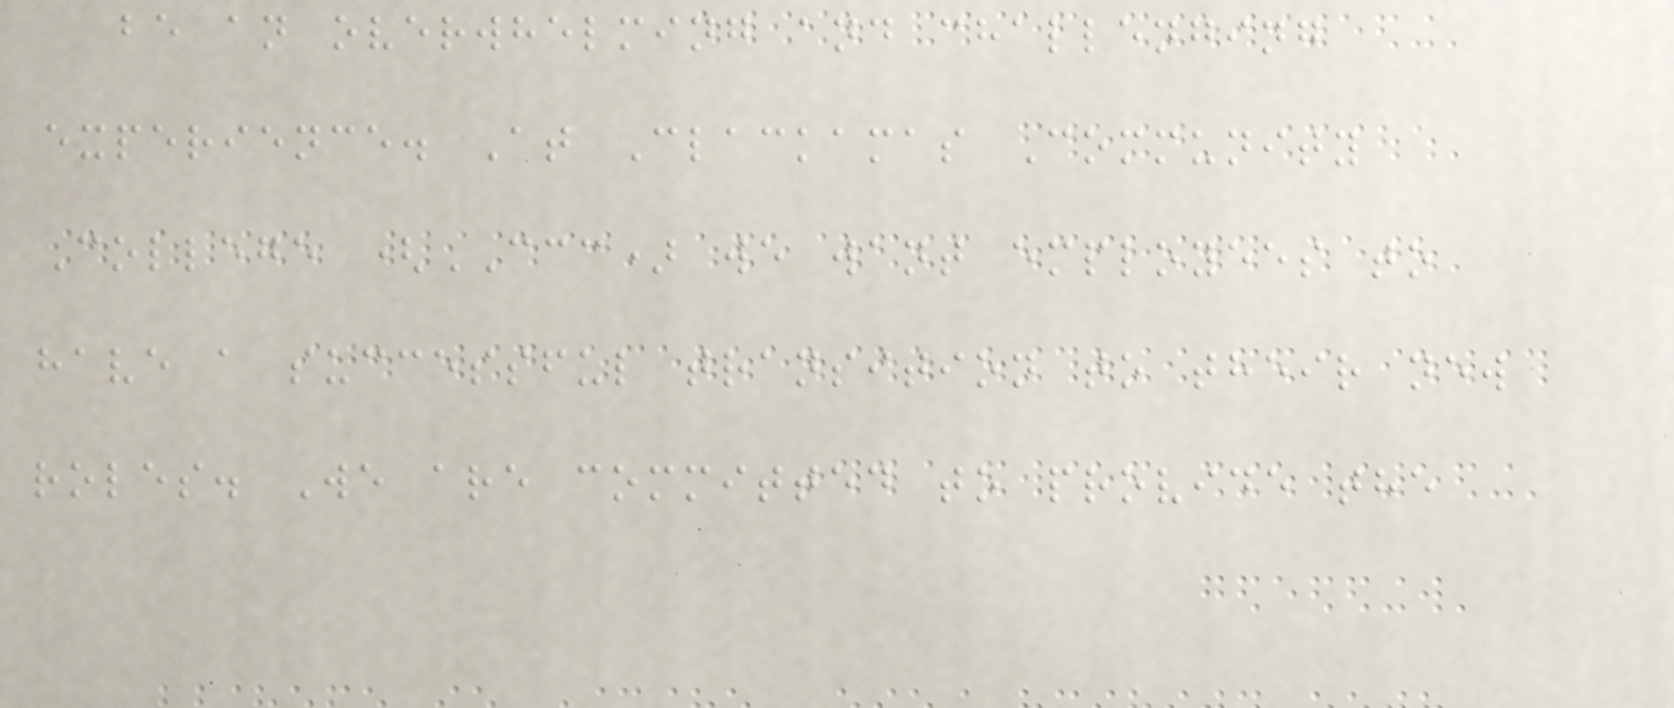be an overwhelming and challenging
experience. At Clackamas Community
College (CCC) we want employees to
have a successful transition to their new
roles. We are committed to provide the
